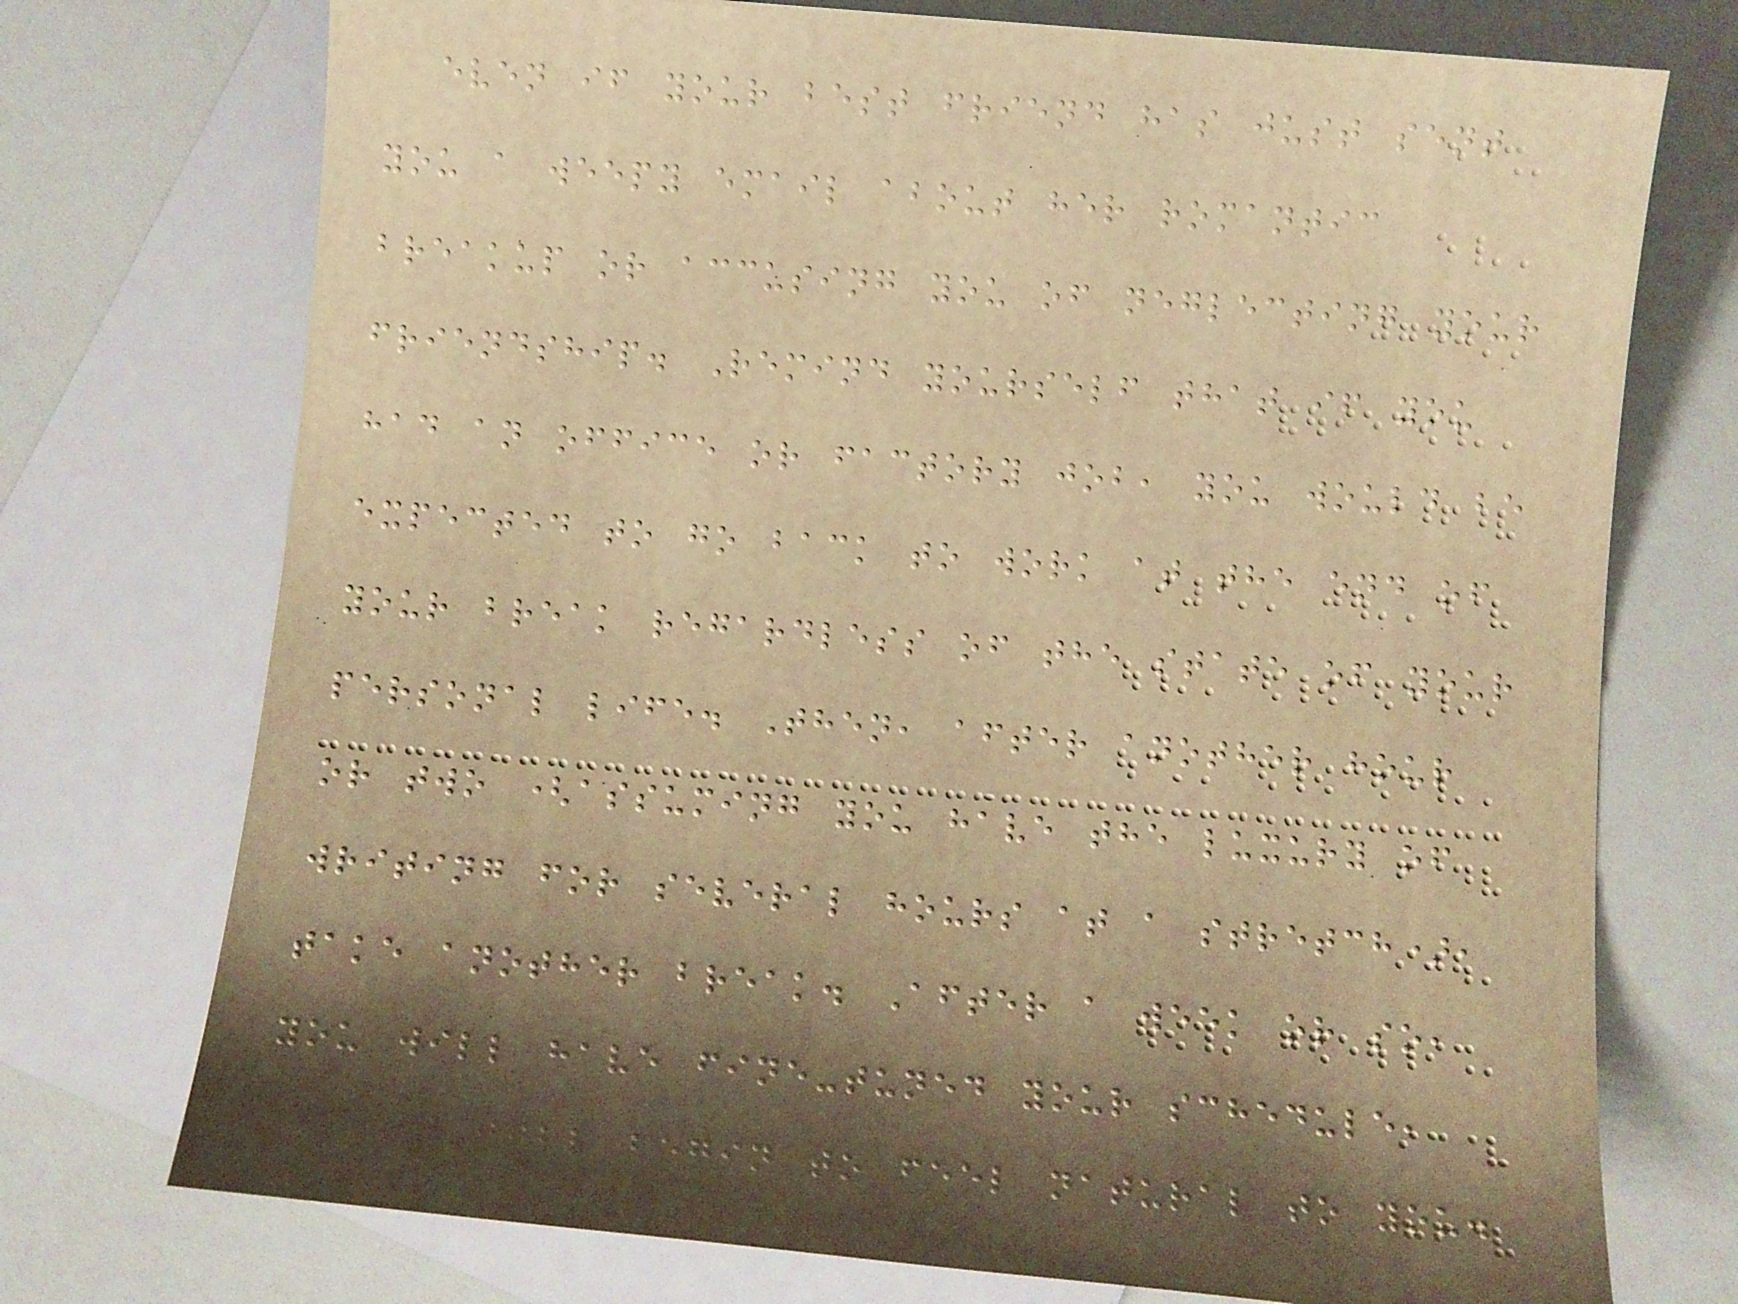even if your best friend has just sent
you a weepy email about her romantic
breakup or accusing you of neglecting your
friendship. Remind yourself that if you
had an office or factory job, you would be
expected to go back to work at the end of
your break regardless of the state of your
personal life. Then, after another hour
or two (assuming you have the luxury of
writing for several hours at a stretch),
take another break. After a week or so,
you will have fine-tuned your schedule,
and it will begin to feel natural to you.
